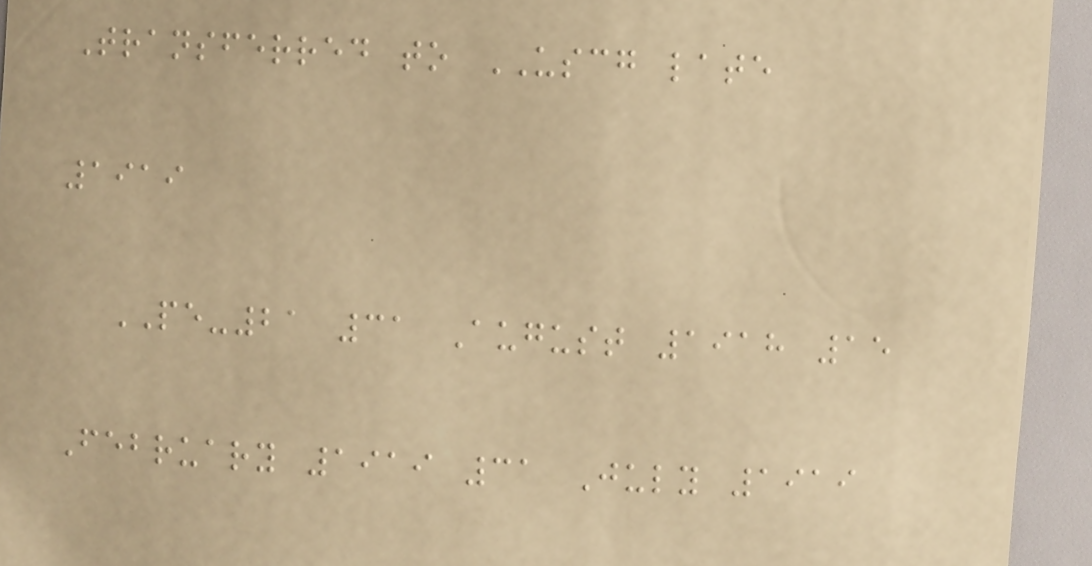Transferred to USCG late
1919
PE-21 31 August 1918 15
February 1919 31 July 1919
